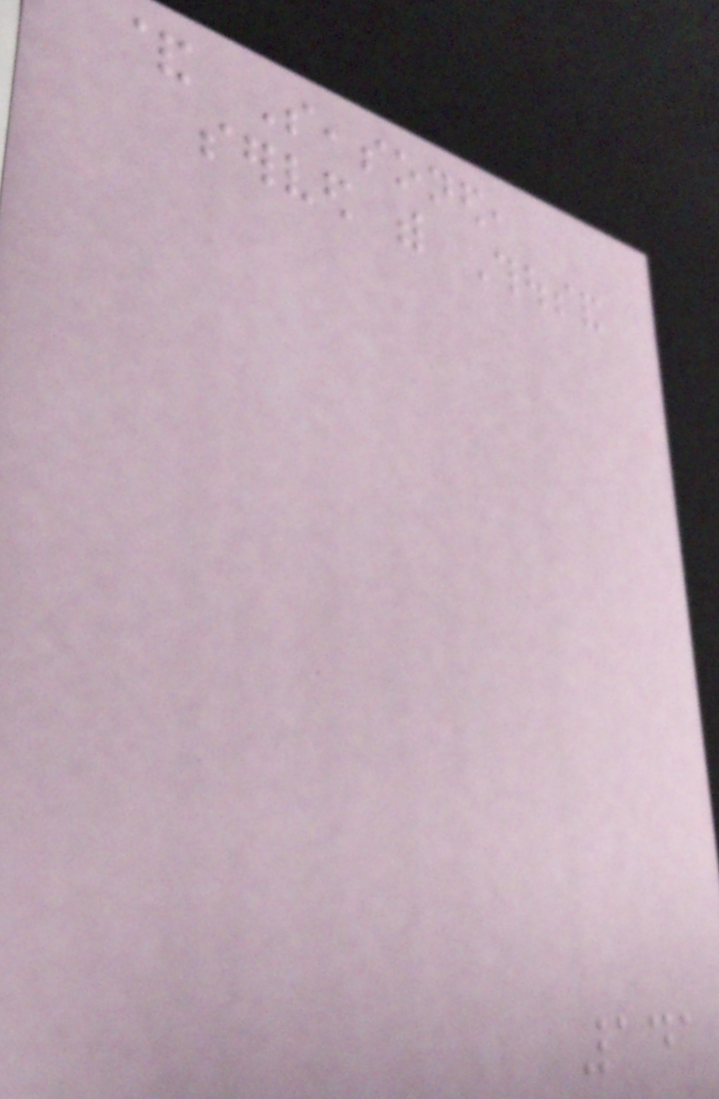& Seasoned,
served with Thousand
141
